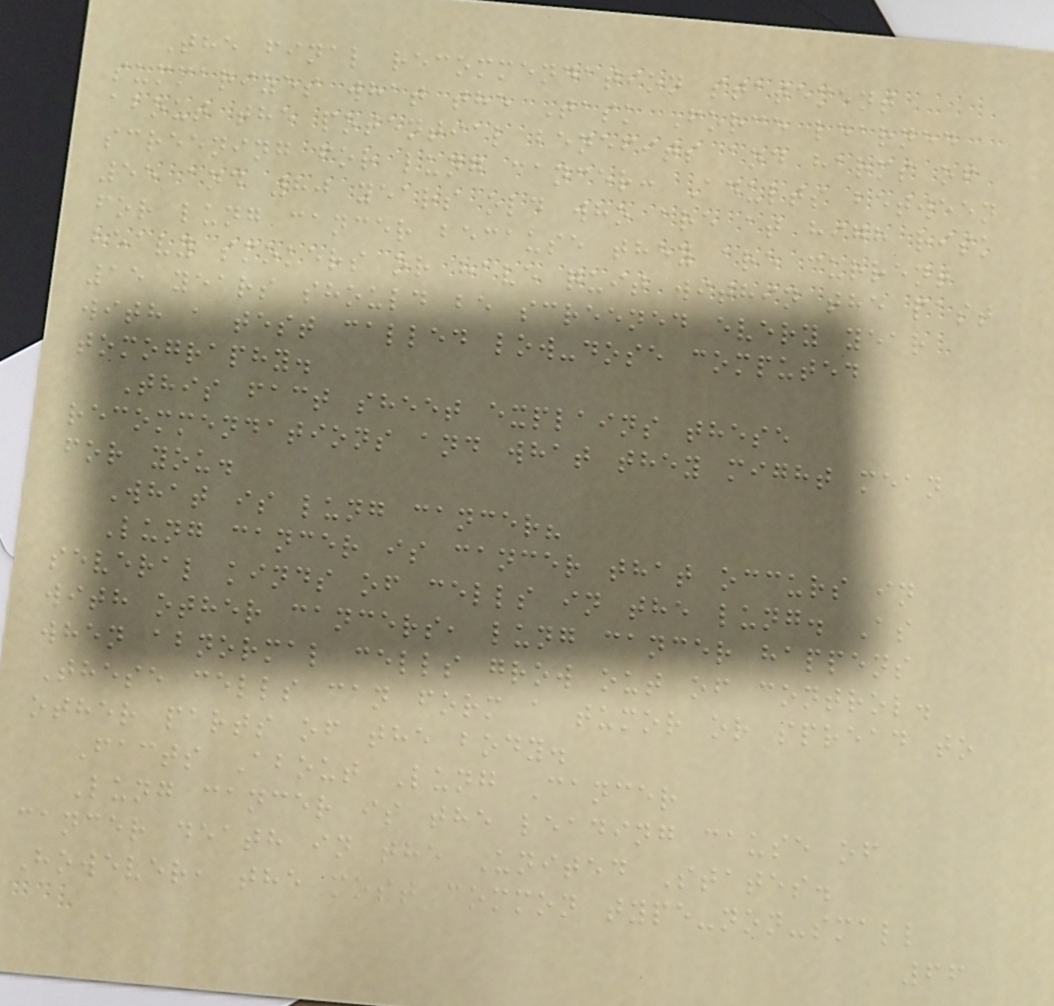The final recommendation statement
summarizes what the Task Force learned
about the potential benefits and harms of
screening for lung cancer: Adults between
55 and 80 years old who are at high risk
for lung cancer because they are current
heavy smokers or have quit within the past
15 years should be screened every year
with a test called low-dose computed
tomography.
This fact sheet explains these
recommendations and what they might mean
for you.
What is lung cancer?
Lung cancer is cancer that occurs in
several kinds of cells in the lung. As
with other cancers, lung cancer happens
when abnormal cells grow out of control.
These cells can form a tumor or spread to
other parts of the body.
Facts About Lung Cancer
Lung cancer is the leading cause of
cancer death in the United States.
However, the most common type-non-small
66
